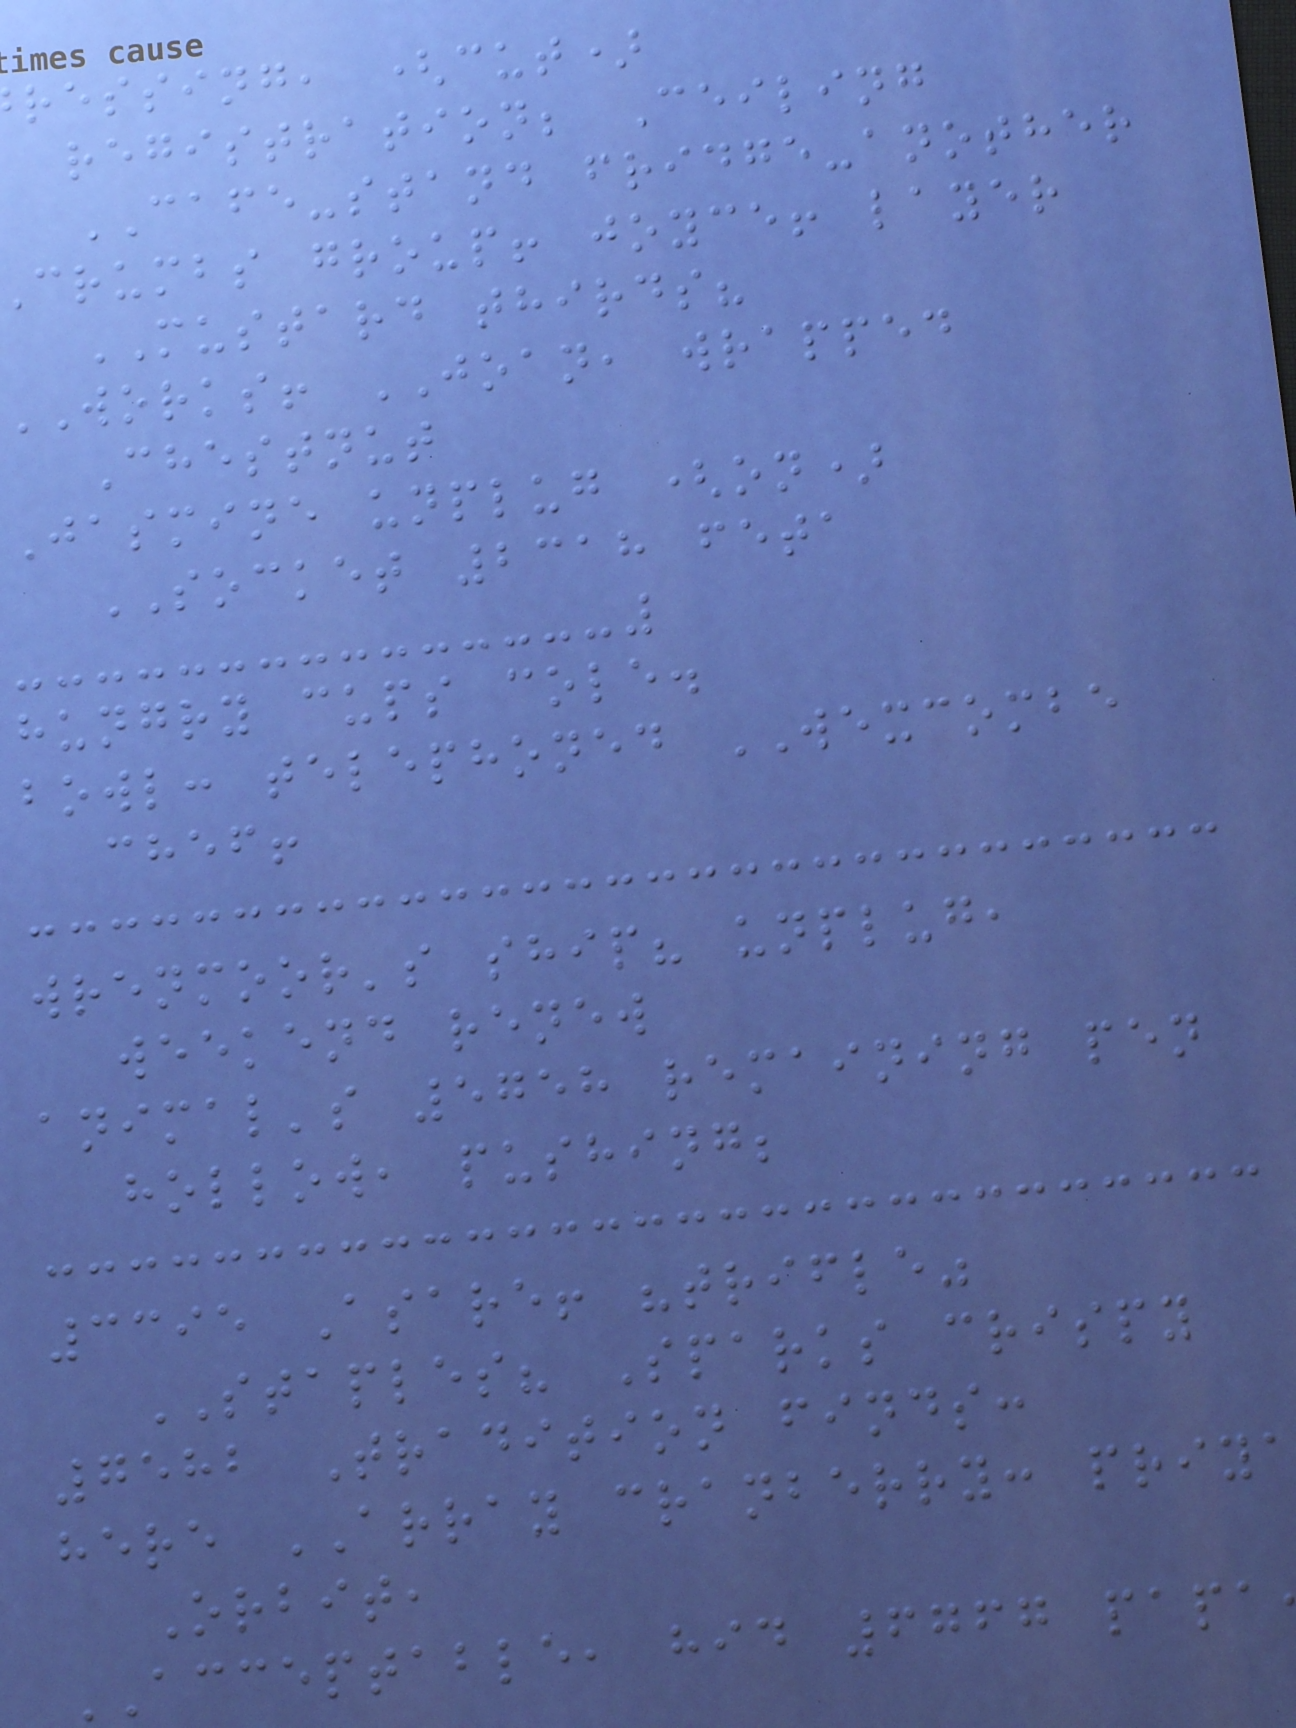ressing, (cut)
registration; Ceiling
CAFE-stand fridge-another
crumbs group! joyce! layer
MUSTARD thirds?
works! JOAN, wrapped
Chestnut
Jasmine unplug (on)
SOCKET 2318 feta
hungry cups cole.
bowl: telephoned WEXCOMBE
chef!
wrenmoor's ship? unplug,
weekend renew
animal's 5758 remaining pen
hollow, pushing;
3395 Asare! "trifle"
STAPLES? Sparks crispy
7582 Tradition finds:
here ARRAY cranberry: priy
Orbit,
ACCEPTABLE, hid 6767 papa
